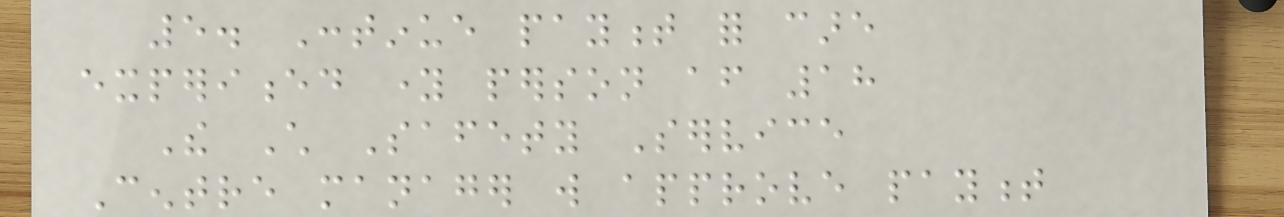5. Continue payment for care
experienced young person after 18
The Child Safety Service
Centre manager will approve payment
